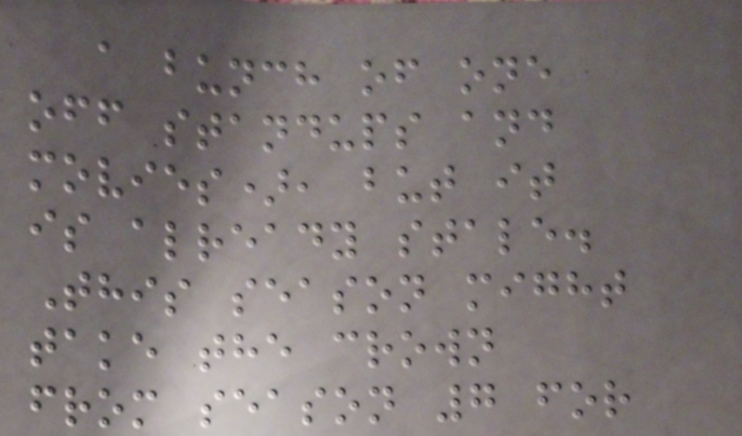a bunch of one
off standups and
movies), but it
is already stale.
This season might
take the crown
from season 7 for
